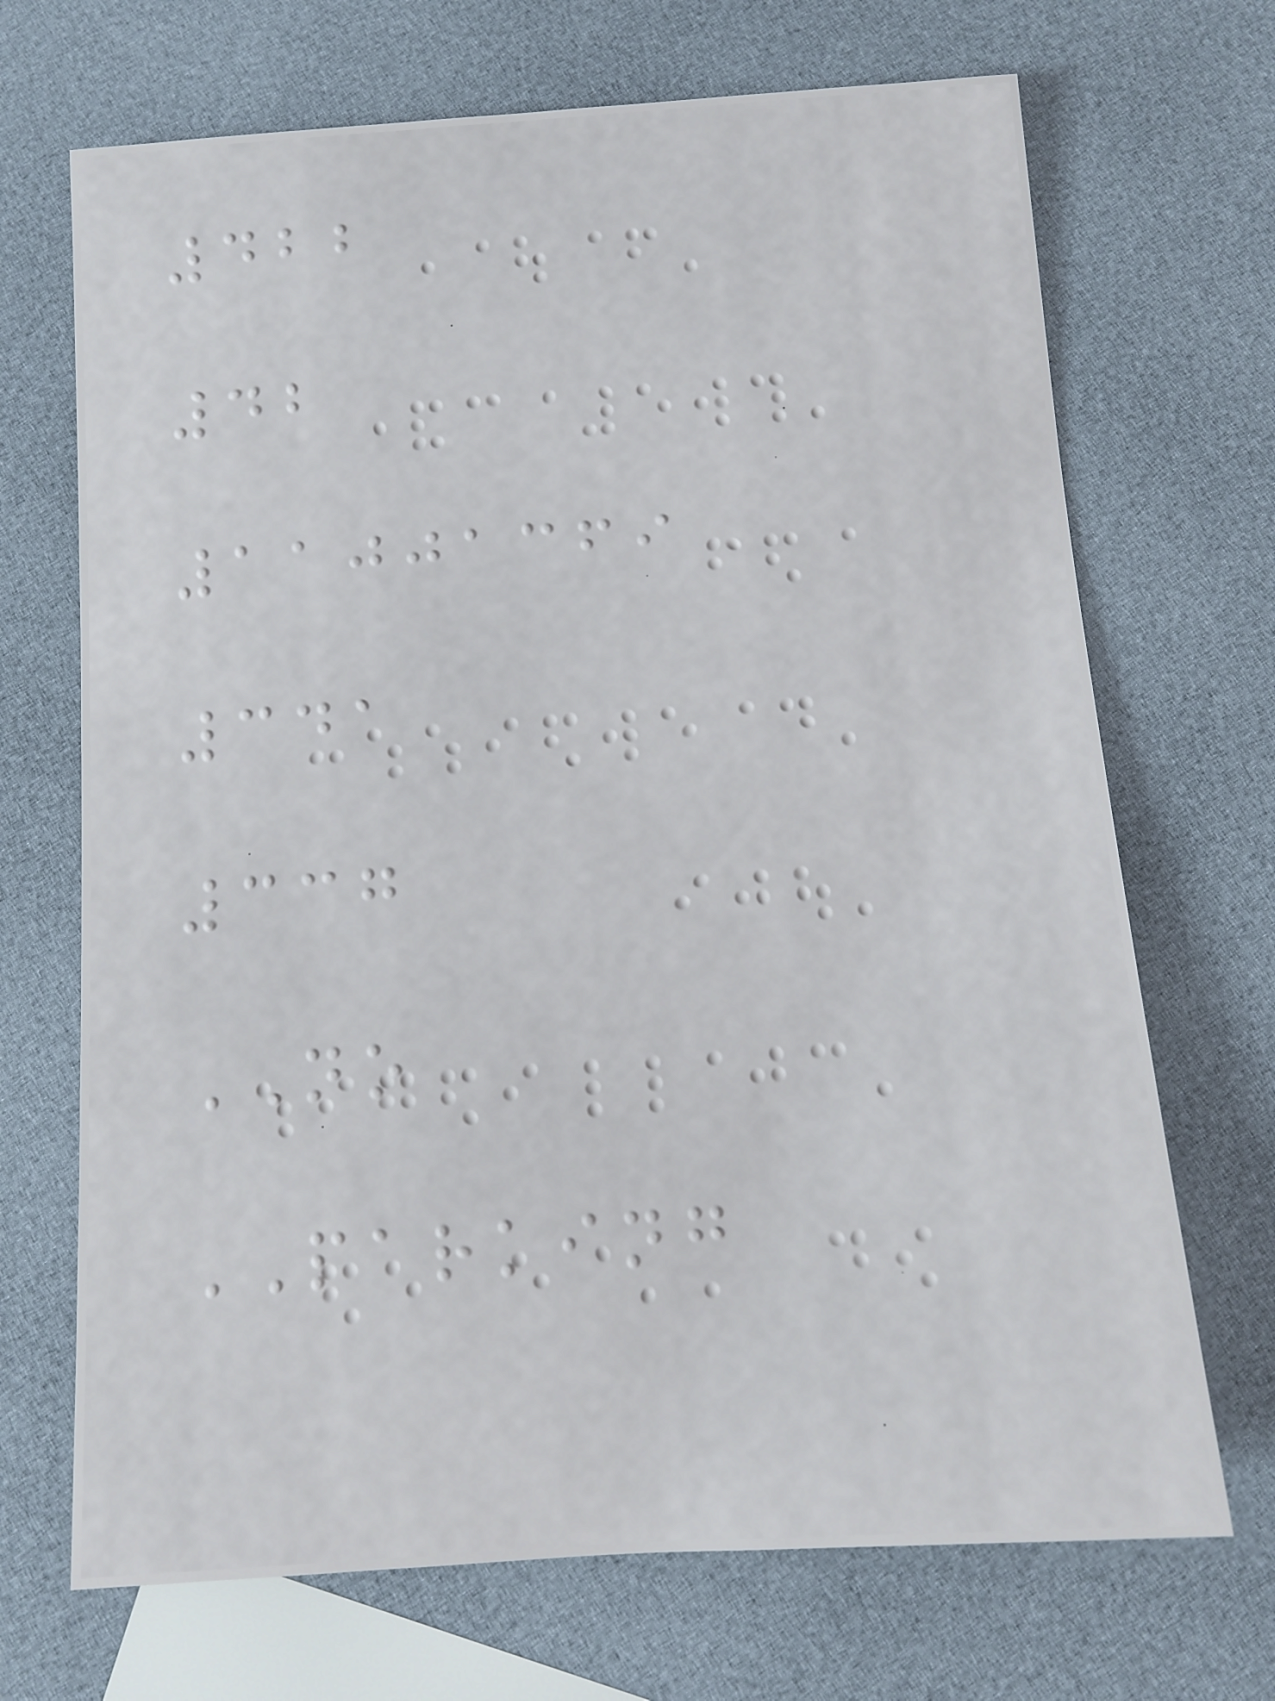422
42
11001369
341
337
NO
PARKING
